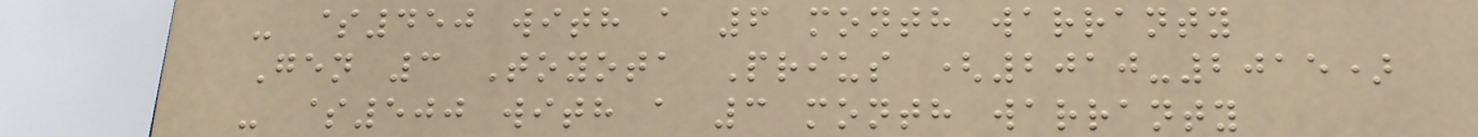- $450 with a 6 month warranty
Gen 3 Toyota Prius (2010-2015)
- $500 with a 3 month warranty
